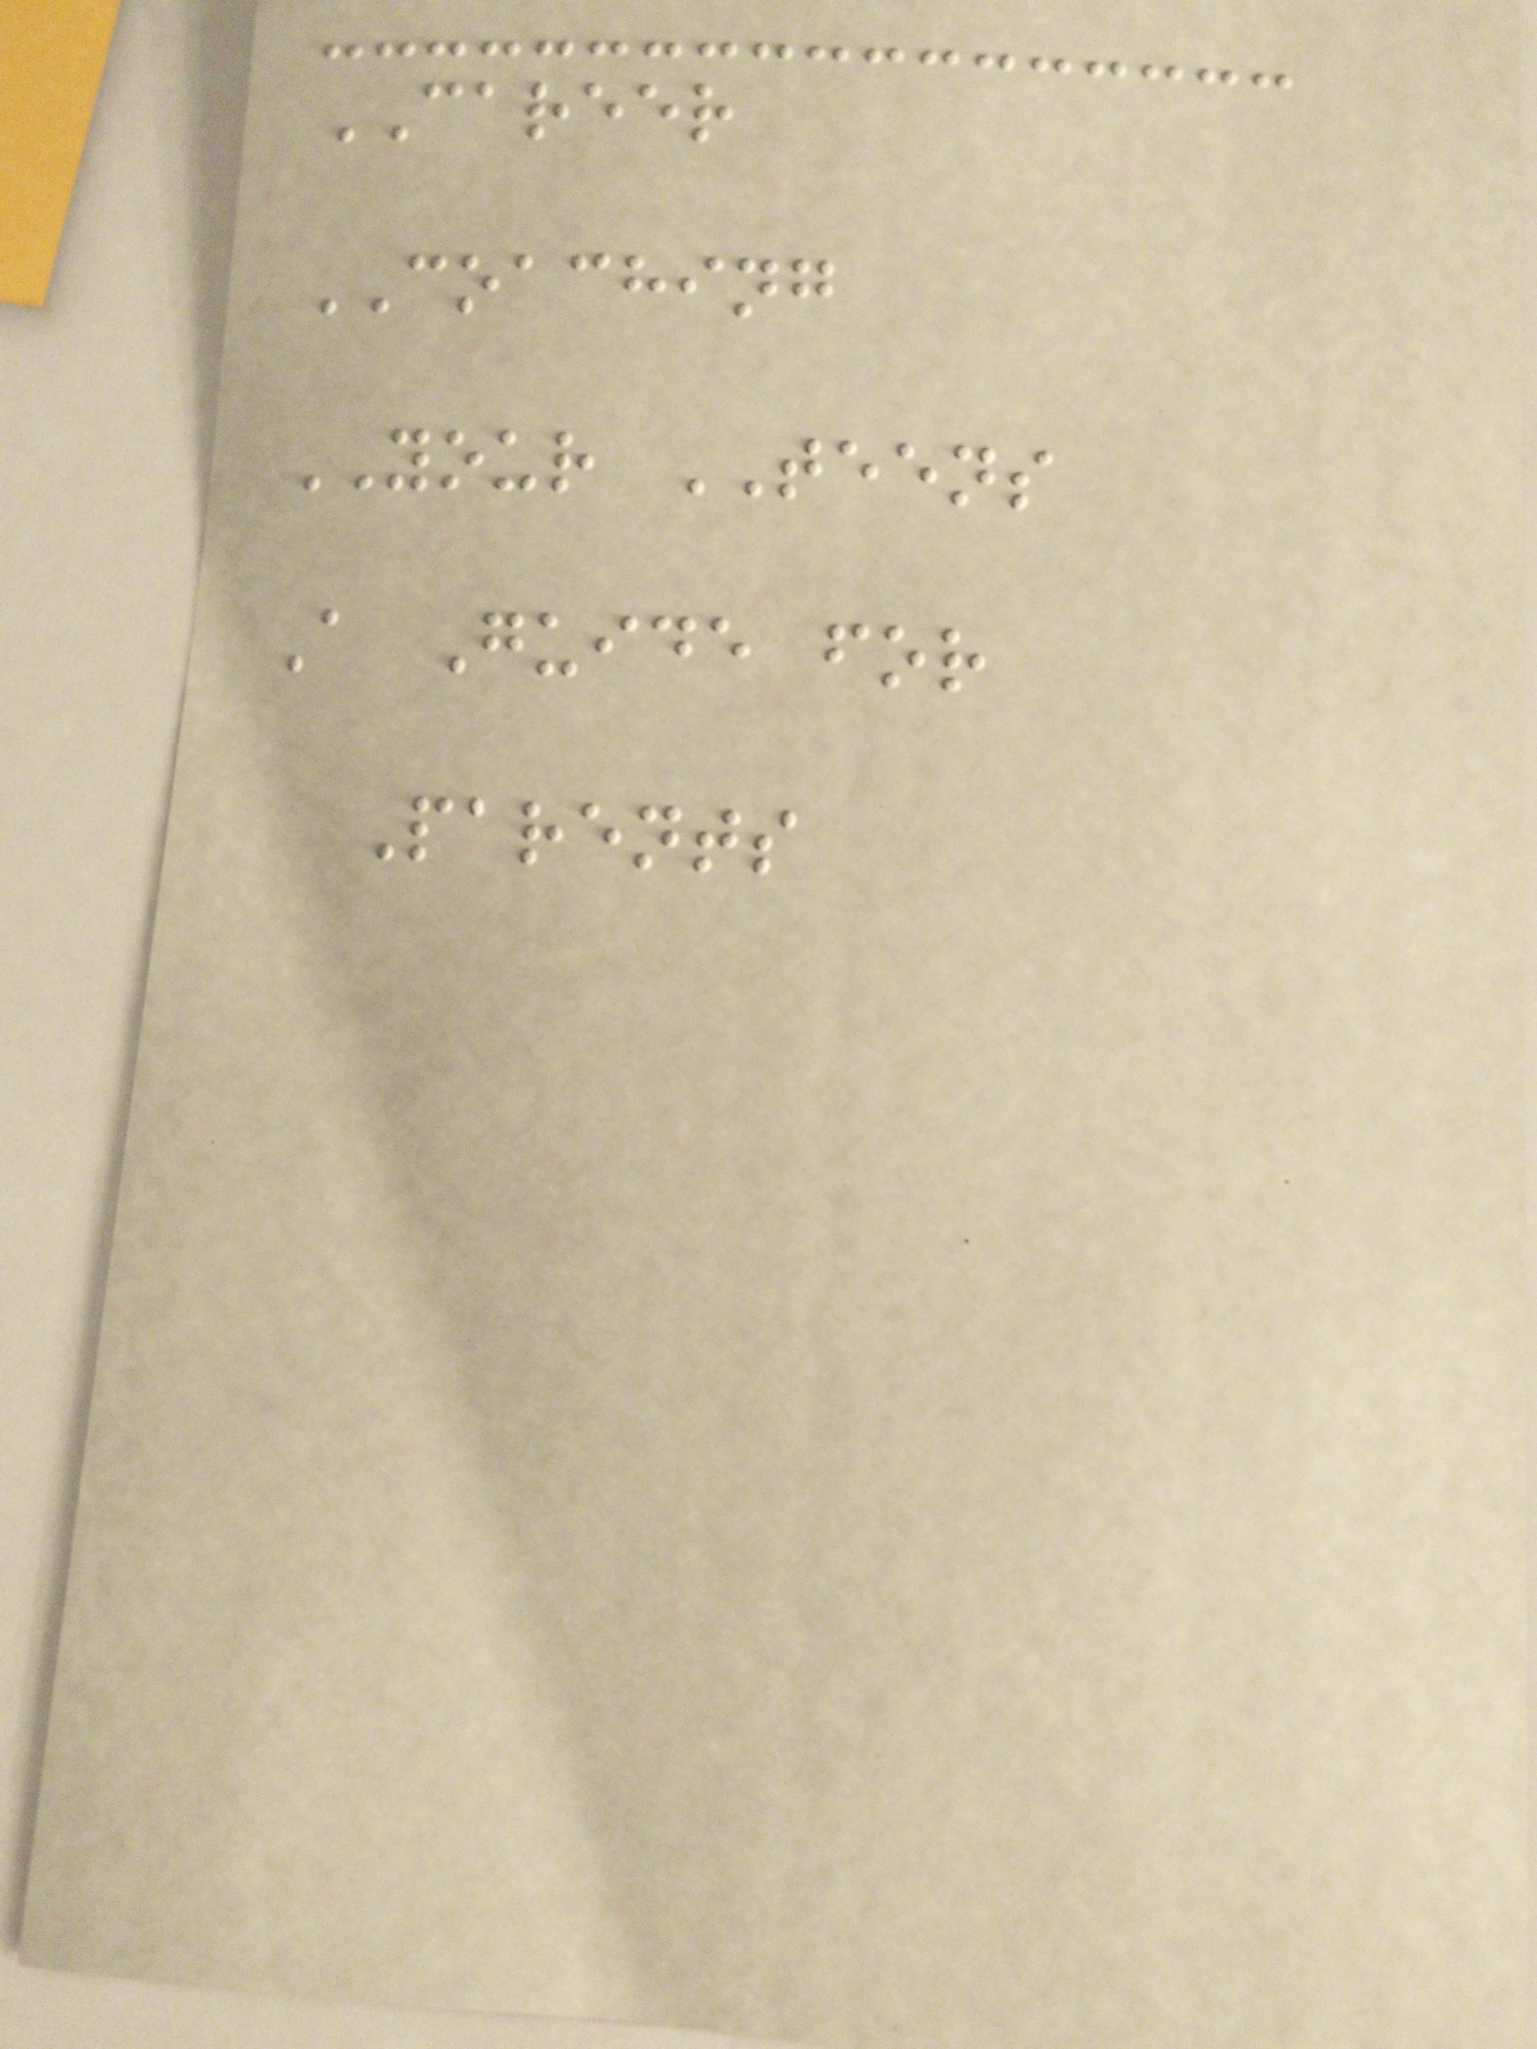CAREER
COACHING
YOUR TEENS
A Guide for
Parents
